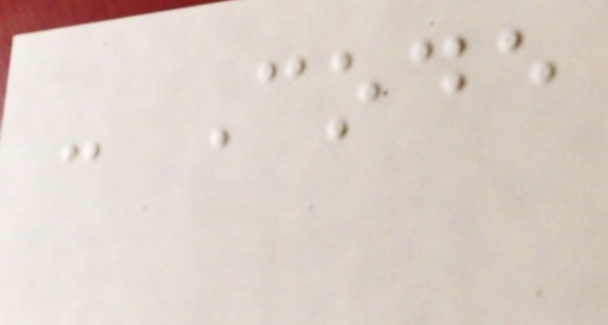- Code
